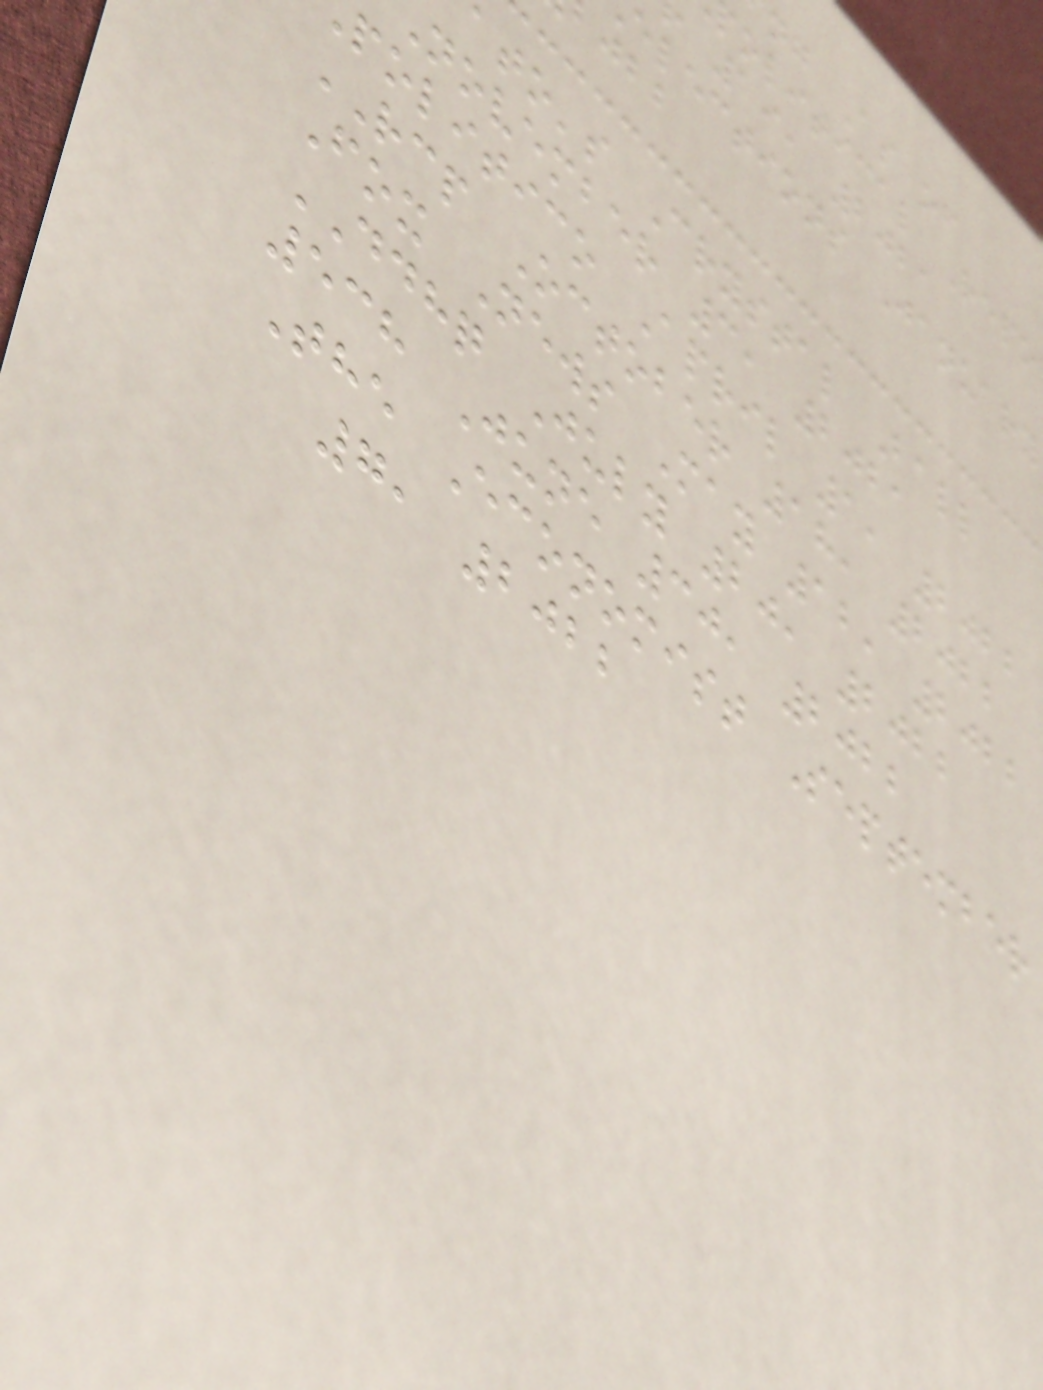ng As of
political Repo
19, 2021
elections January
ato's Crystal Ball
november 3, 2021
politico April 1, 2022
RCP October 18, 2022
Fox News May 12, 2022
DDHQ July 20, 2022
538 June 30, 2022
The Economist September
7, 2022
